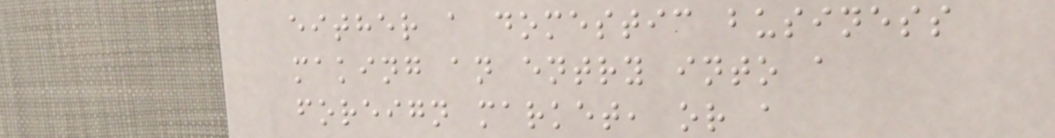either a domestic business
making an entry into a
foreign market, or a
